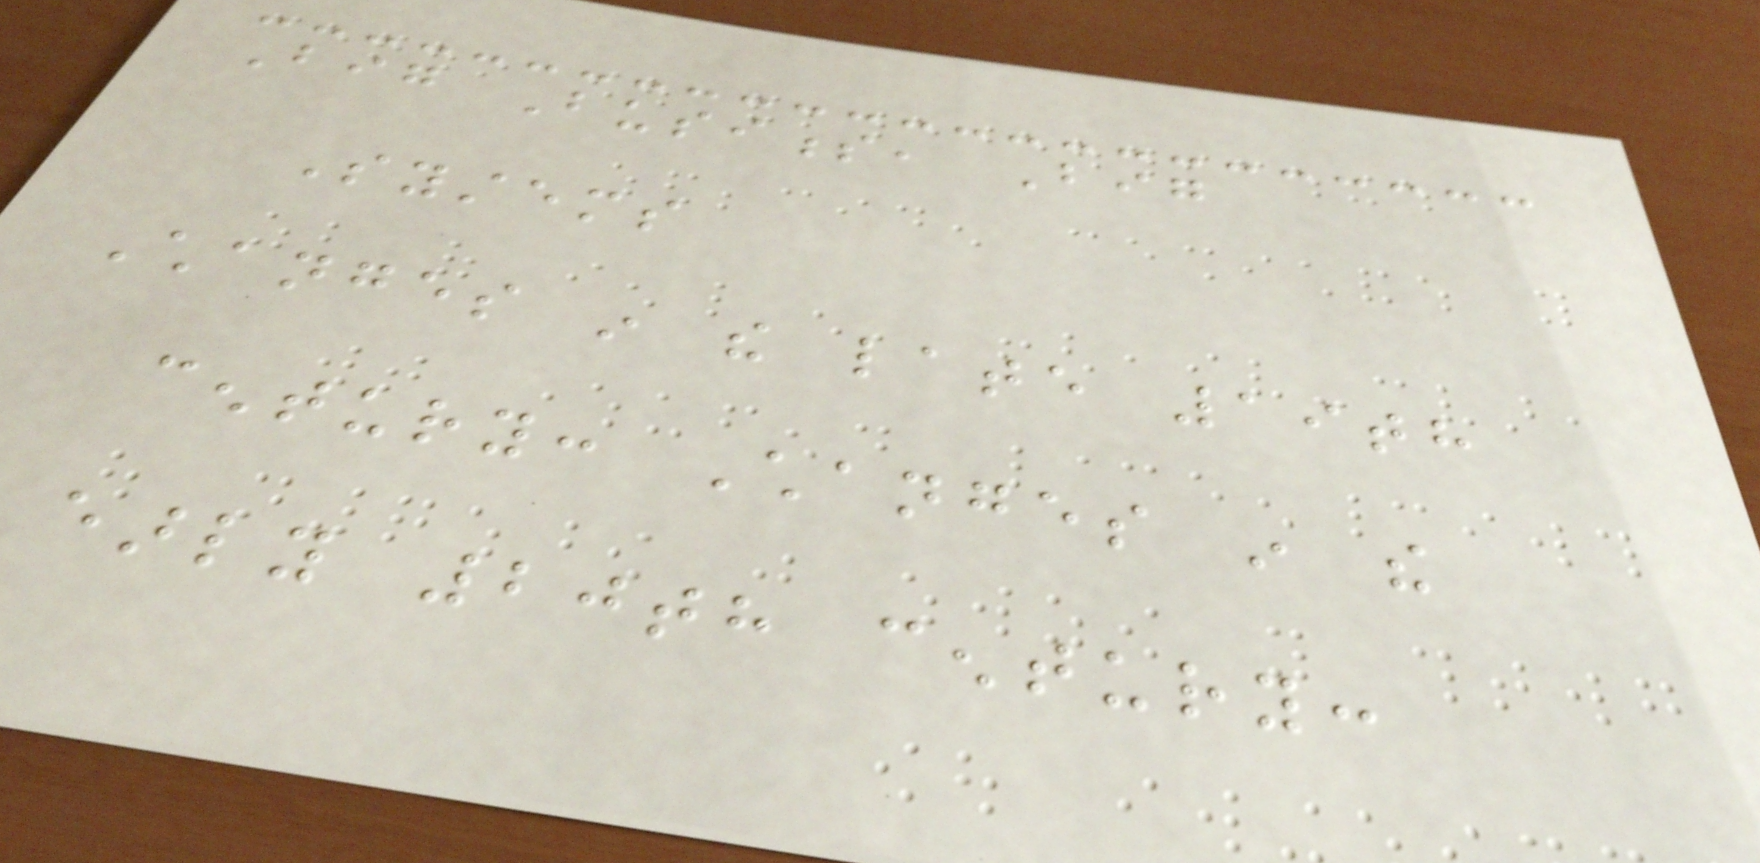Big Business, Big
Systems
Changes in the late 19th
century: Changes in the
early 20th century:
